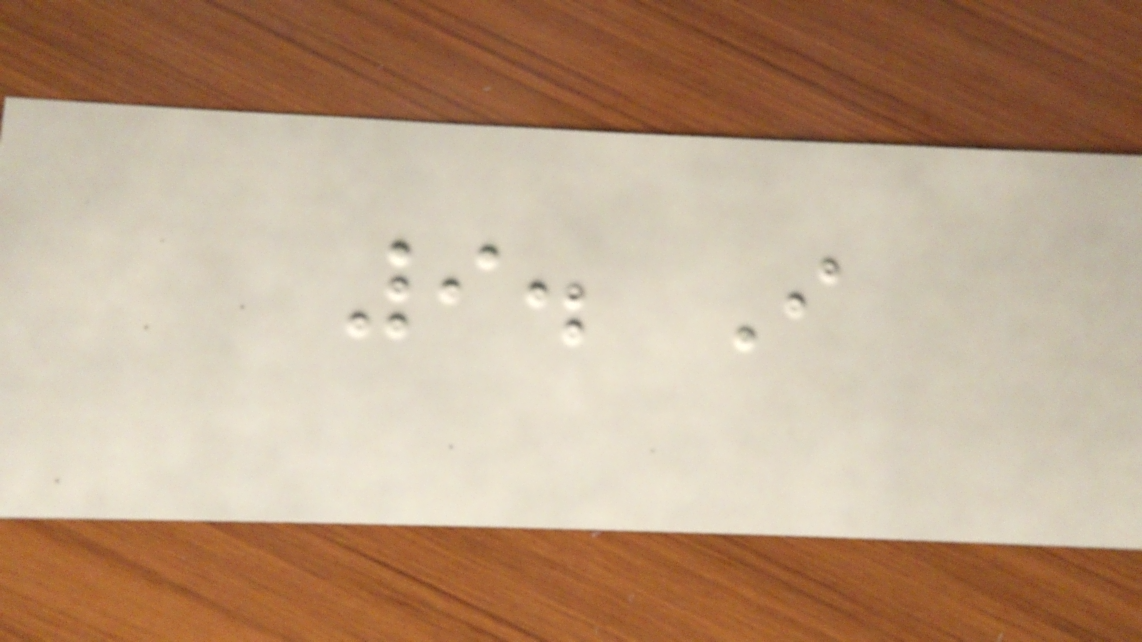9. I
